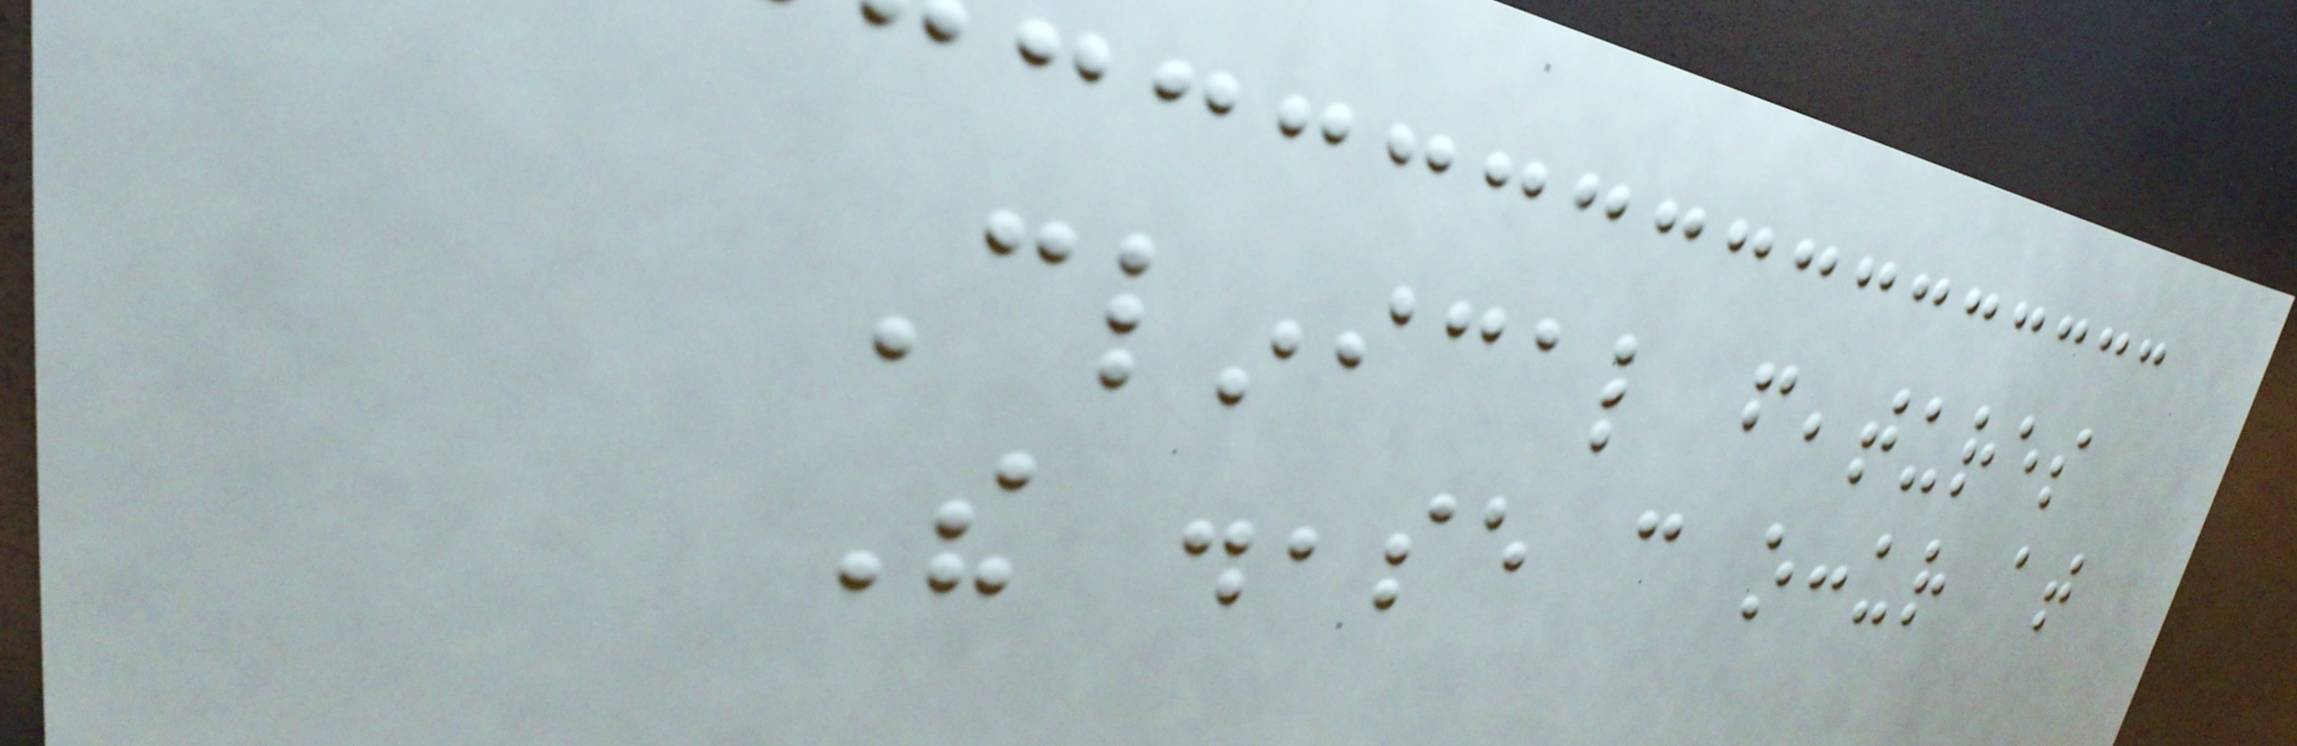Clinical features
The disease can occur at
